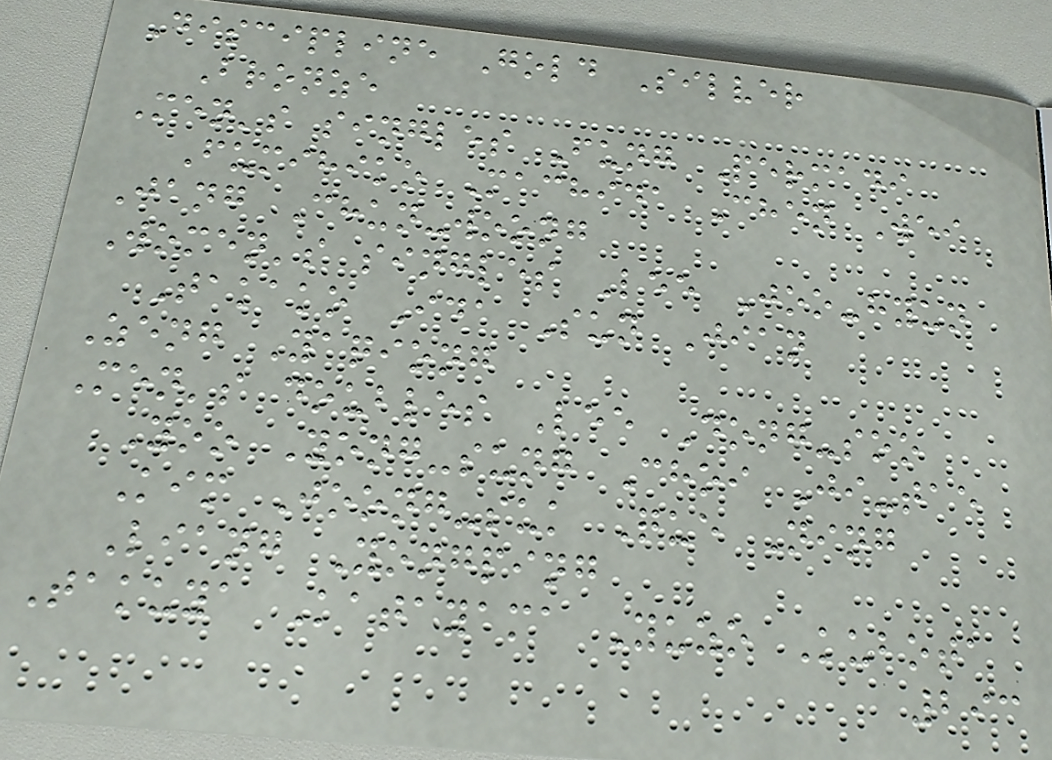Discipline Gold Silver
Bronze
Men's singles Fung Permadi
Fumihiko Machida Chen Wei
Jang Chun-woong
Women's singles Lee Joo-hyun
Takako Ida Sun Jian
Zeng Yaqiong
Men's doubles Lee Dong-soo
Yoo Yong-sung Choi Ji-tae
Kim Joong-suk Que Ning
Liang Yongping
Takuya Katayama Yuzo Kubota
293
